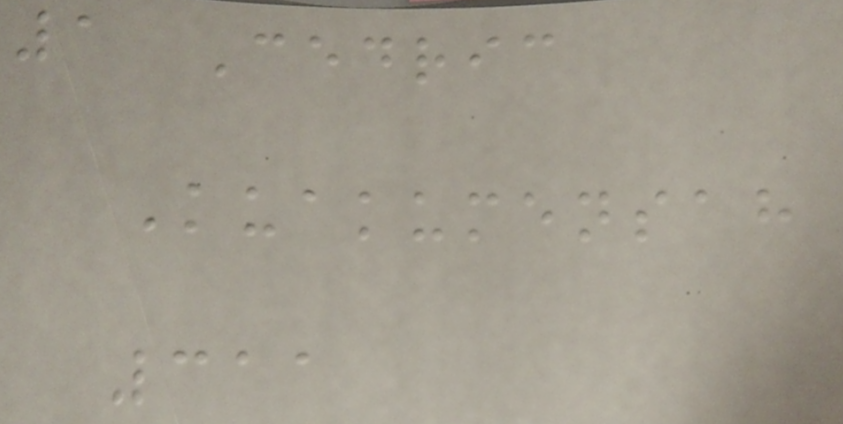1 Cedric
Kuakumensah
311
